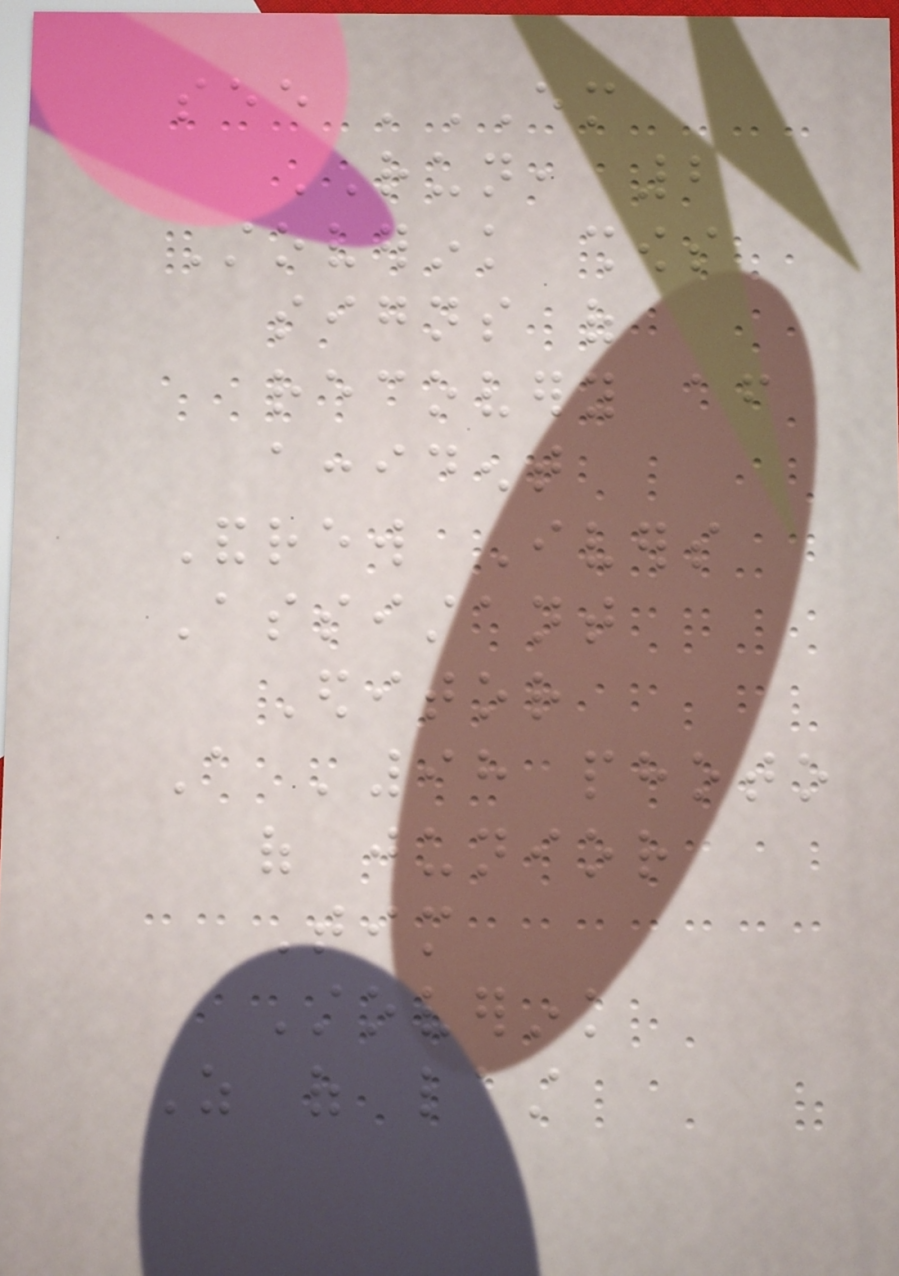see 'EM
RUN, 2
Stoverink shows
signs of
recovery after
accident
Andrew Ivers
Assistant
Editor
A '98 photo
of junior
Tim
Stoverink
As of last
